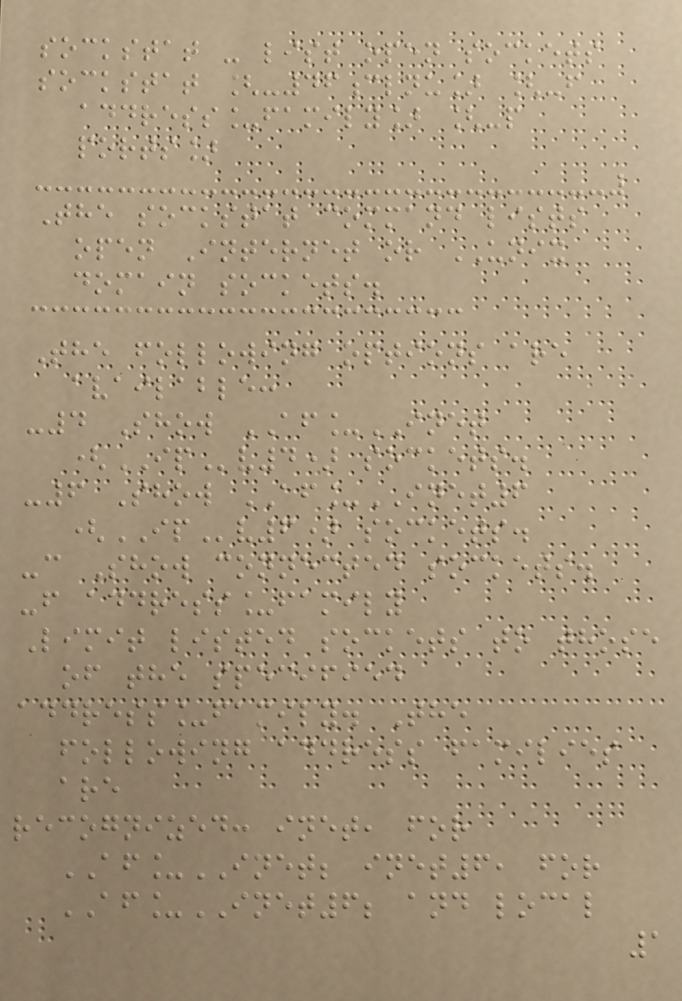sockstat - list open sockets
sockstat [-46clnu] [-f
address_family] [-p
ports]
The sockstat command lists
open Internet or UNIX
domain sockets.
The following options are
available:
-4 Show AF_INET
(IPv4) sockets.
-6 Show AF_INET6
(IPv6) sockets.
-c Show connected sockets.
-f address_family
Limit listed sockets to those
of the specified
address_family. The
following address families
are
recognized: inet, for
AF_INET; inet6, for
AF_INET6; and local
1
